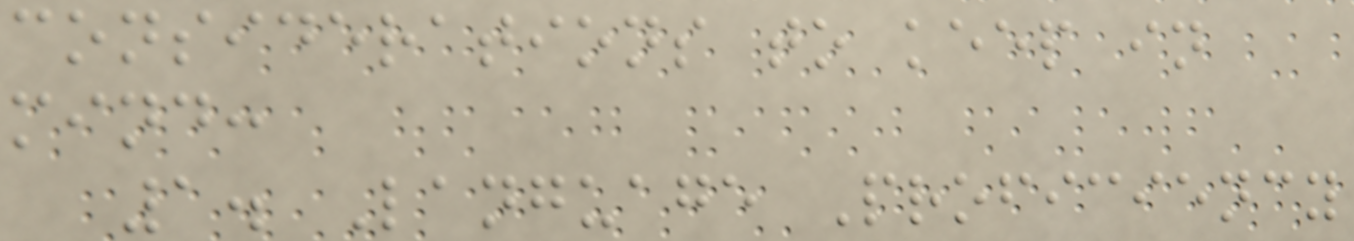considerations to keep in
mind:
1. Language Proficiency
